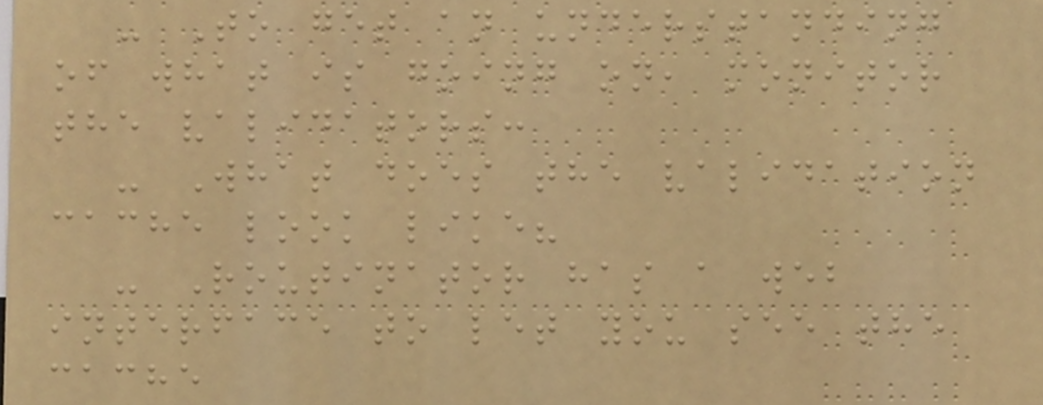- To get an understanding
of what is going on, monitor
the validators:
- What does the validation
cache look like?
- Routinator has a web
interface to let you see the
cache
